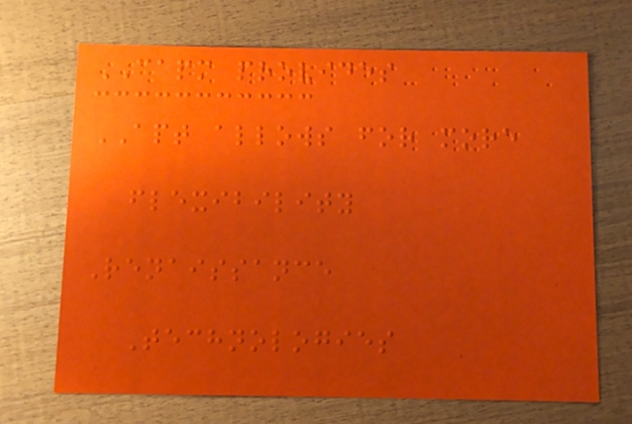CAPM provides
APT allows for more
flexibility
Renaissance
Technologies
